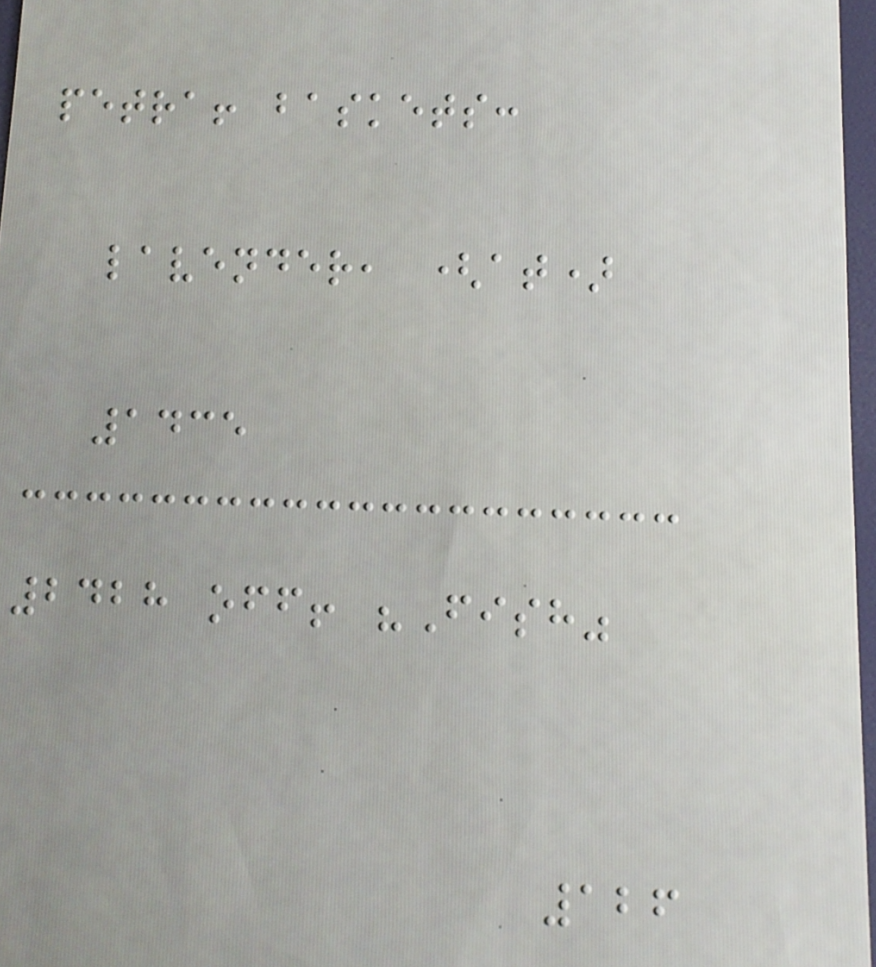petra! baskets:
lavender, (at)
1435
2428 off! "Fish"
126
